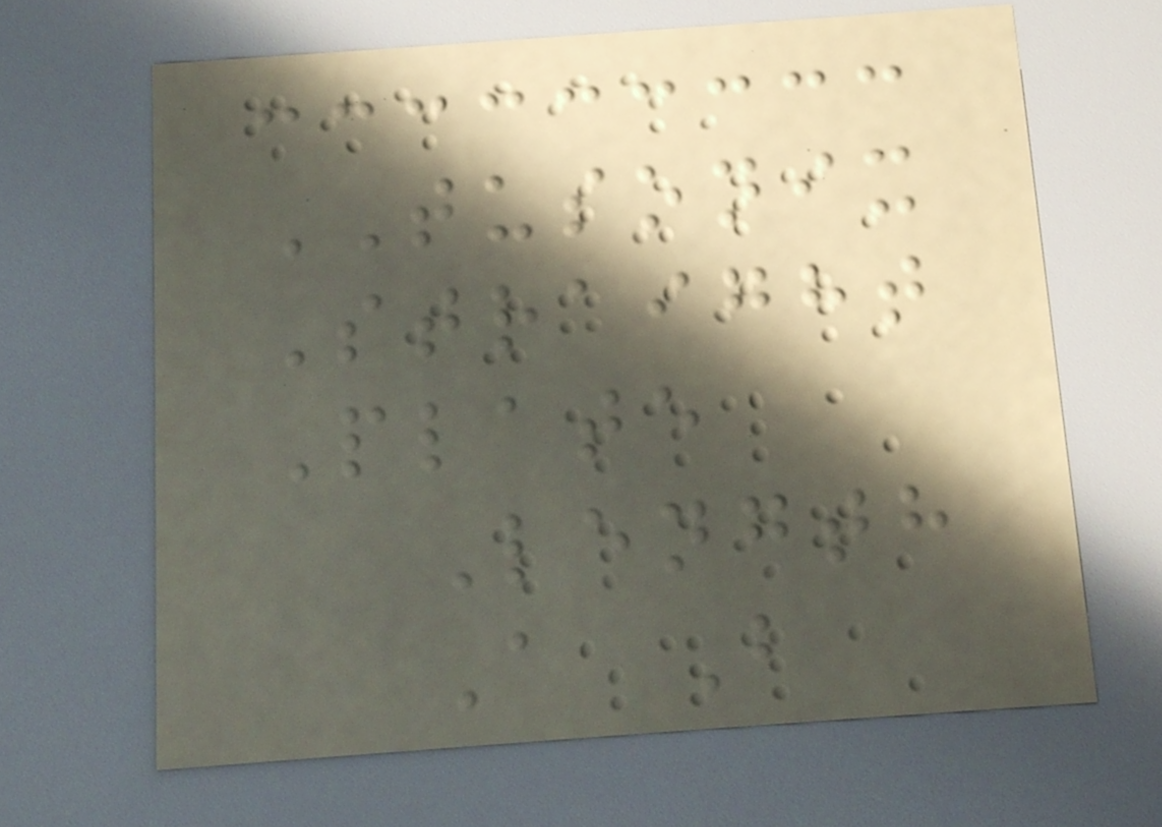TUSONIX
Straight
Plate
Length
A B
